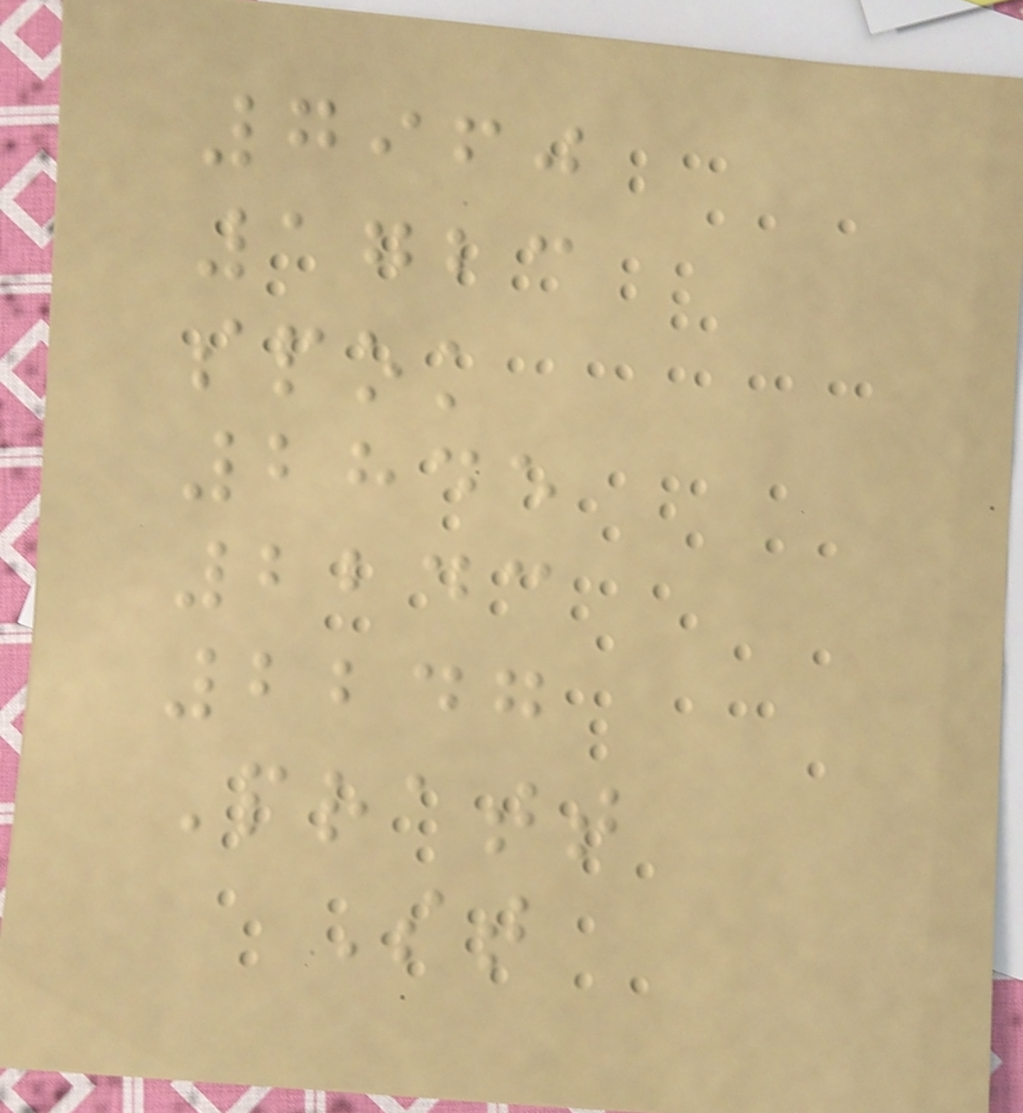7960
1723
spok
2845
2243
2247
Pratt
St
